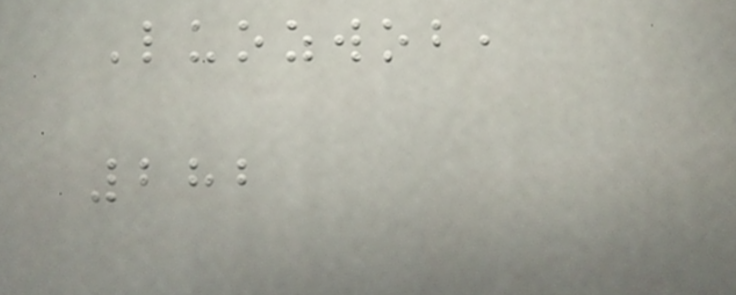Luozwob,
282
